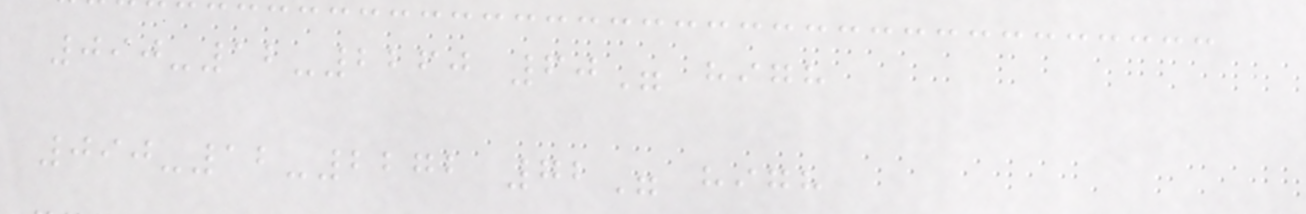090-12-2260 60" high
090-12-2272 72" high
